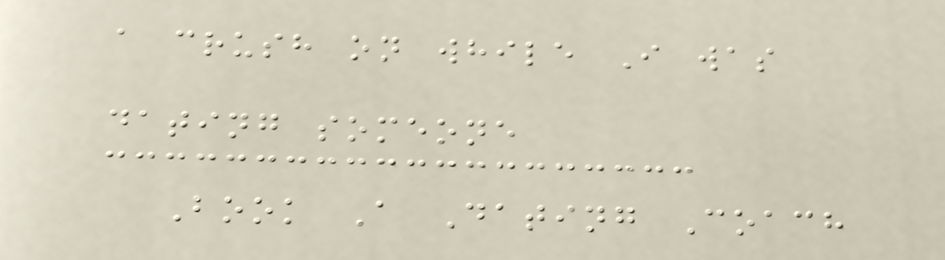a crush on while I was
dating someone
Book A Dating Coach
